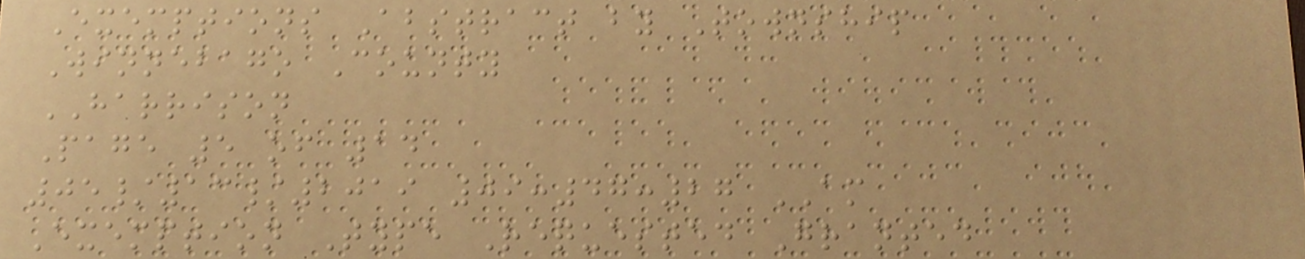Exemptions Abstract by Township
Winnebago County
HARRISON
Page 5 of 14
05/13/2019 09:47:27 AM
Exemption Type Requested Granted
